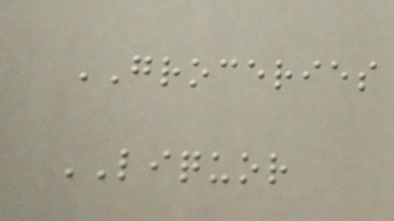GROCERIES
LIQUOR
